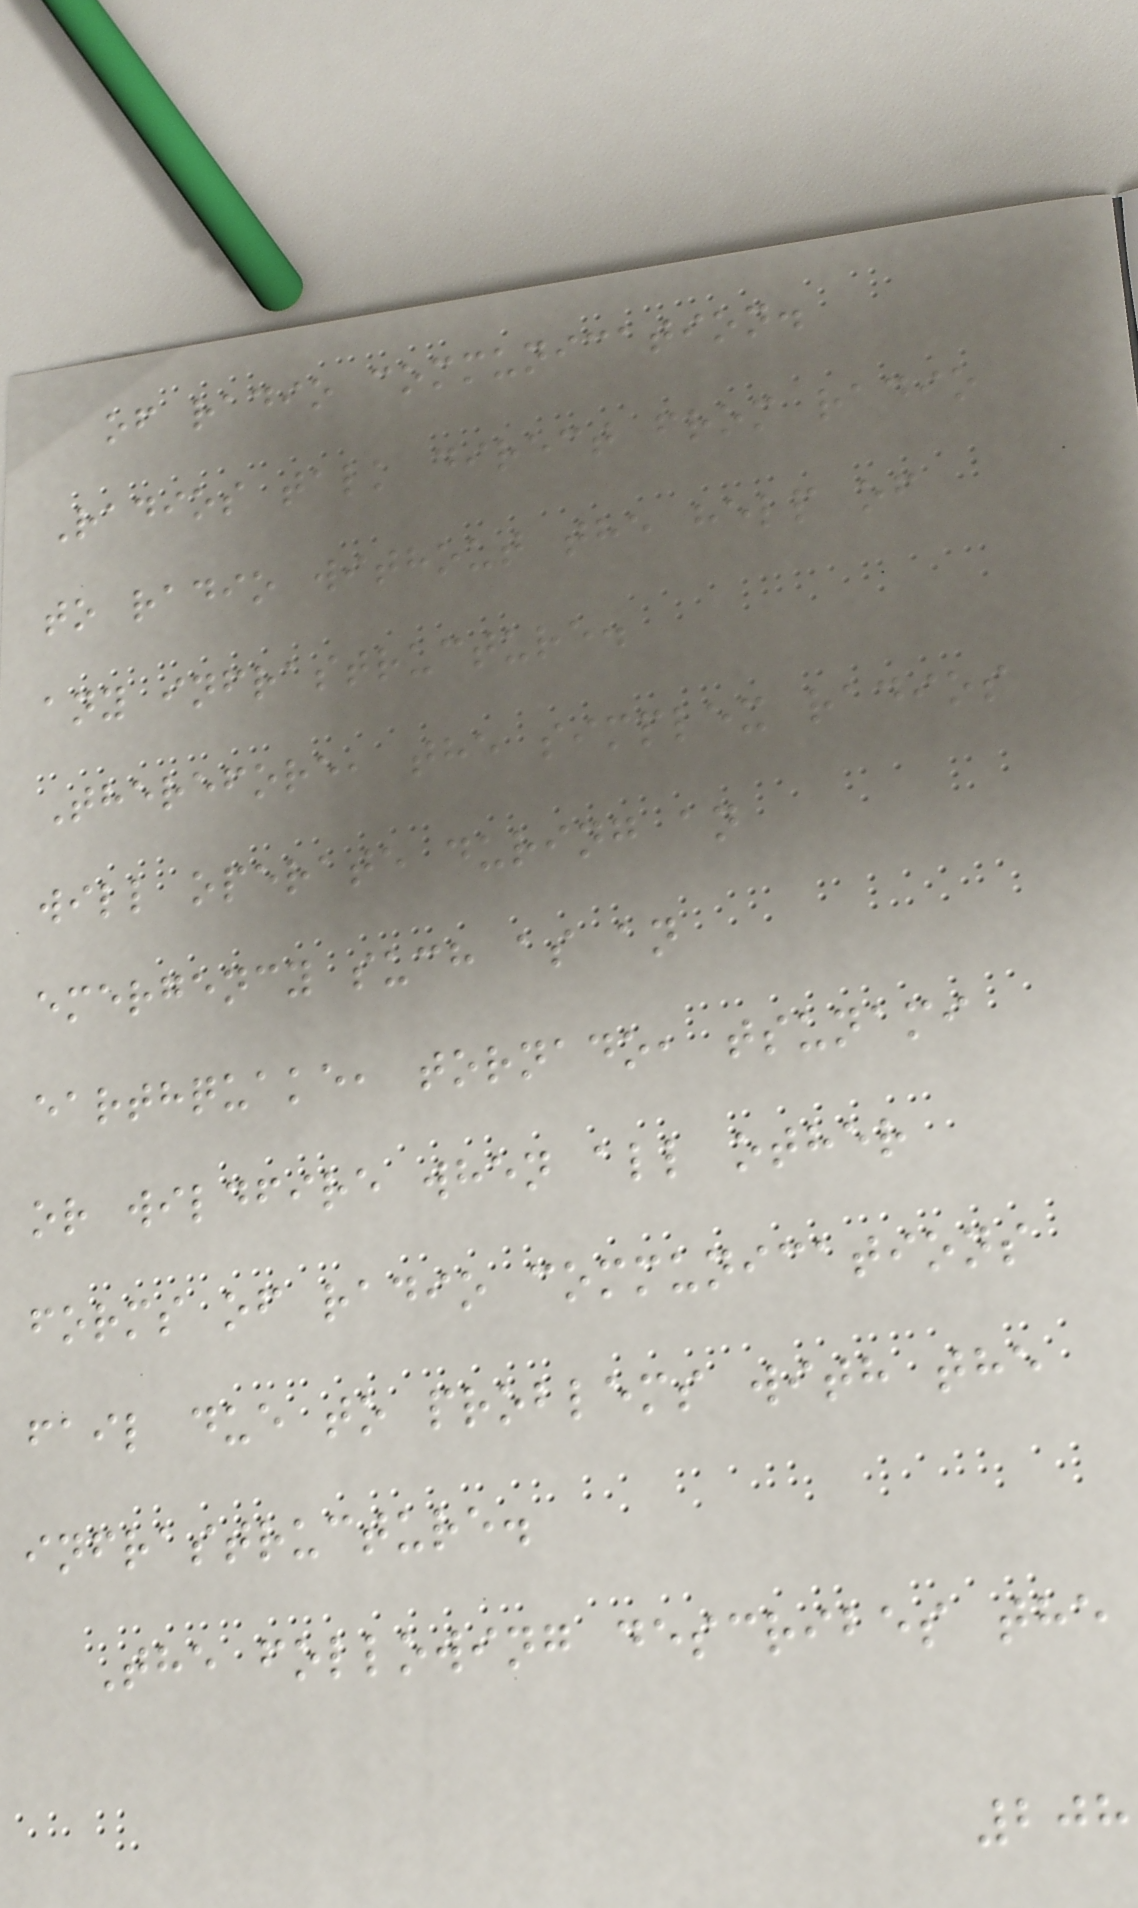of radio communication.
Radios talk direct from radio
to radio without the help of
any infrastructure.
Therefore, the simplex radios
will operate during an
emergency such as an
earthquake, tornado, tsunami
or wildfire when all other
forms of radio communications
fail due to problems with the
infrastructure.
The following describes the
208
